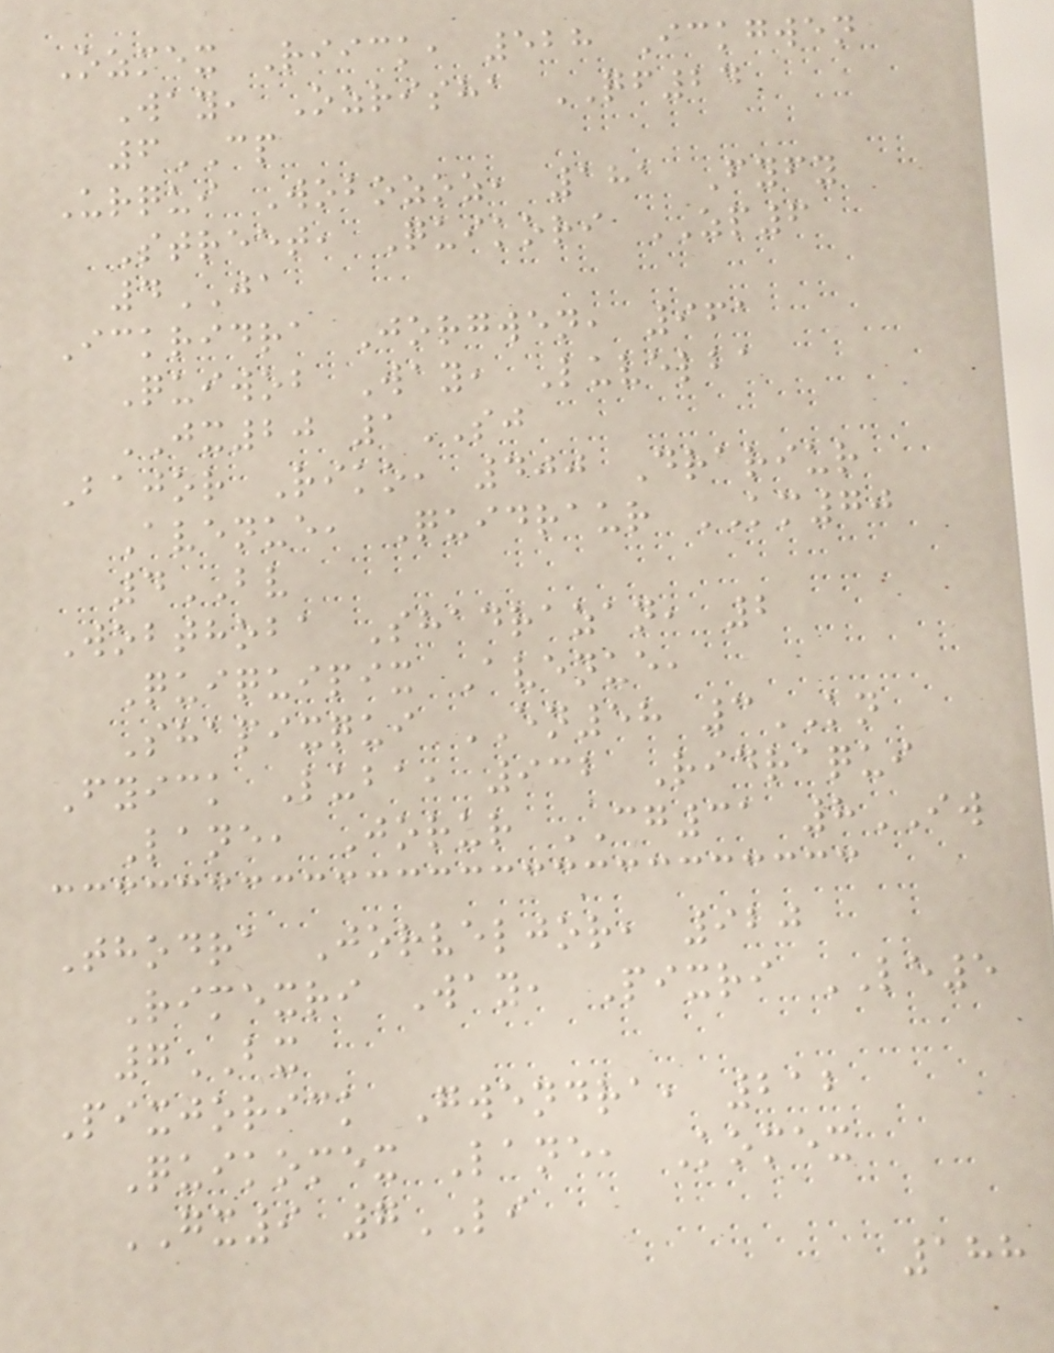Ozmex Riick, 528 Ickgwen
Way, Ozrisha QF24
6CP
Urqui Wobozoz, 181 Fyfy
Street, Quikori ZP6
4JA
Ickridra Jorgwen, 961
Quiwob Way, Luvelba
JX20 1SJ
Bajor Riko, 400 Drariur
Avenue, Quidraur KM70
4BV
Wobthoba Shadrazan, 2
Quiquipix Avenue,
Shapixqui EN58 3KN
Fyick Luba, 932 Ridraqui
Lane, Jorur CG31 8IW
Thodra Jorveljor, 920
Rimexri Way, Pixri LE5
7BX
Pixjorick Gwendra, 212
Quikomex Lane, Komex
GX9 7LI
188
